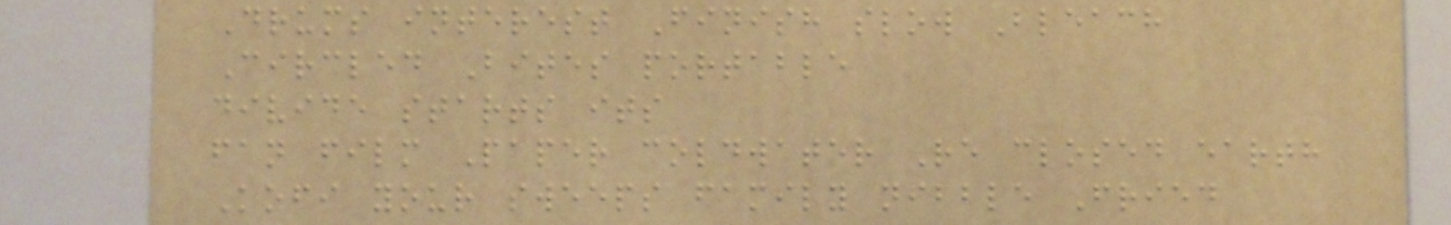Drums interest Finish slow Bleach
Circled Bites portable
divide starts its
fan film Paper coldwater Re closed earth
Kofi your sweeps family nibble Fried
